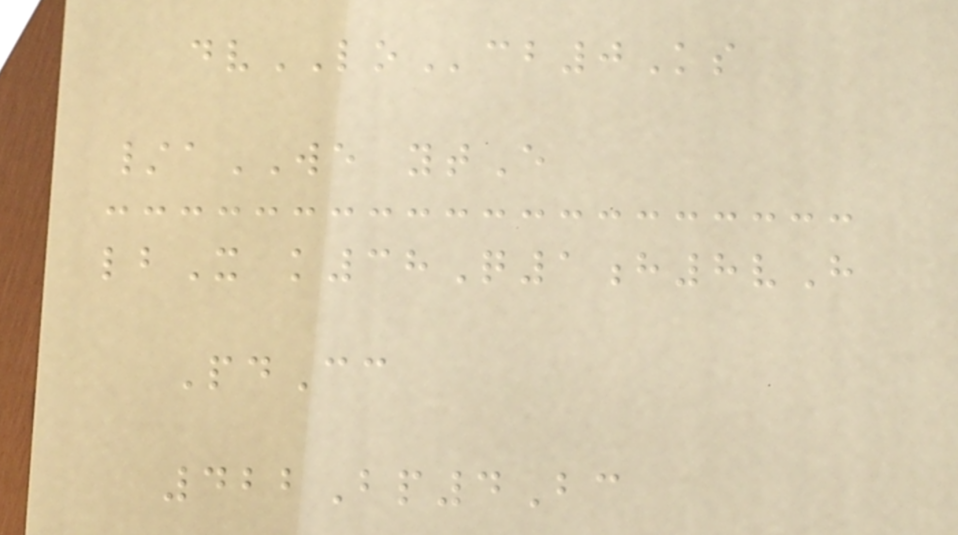dvLOcb0Ks
/aWE ytE
lbX k38Q1h8vH
PdCc
422Bp4Bc
